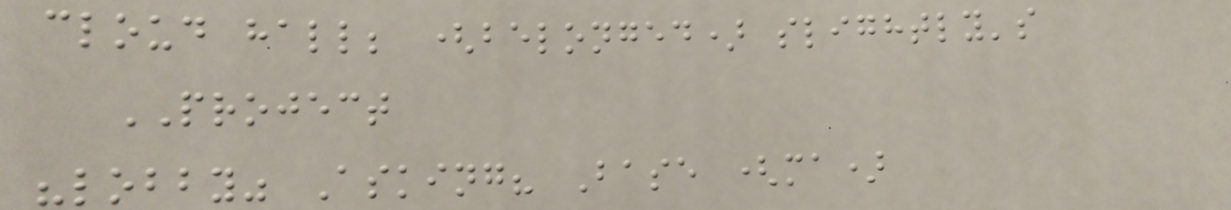cloud hall; (belonged) slightly's
PROJECT
"lobby" Asking? Base (ma)
